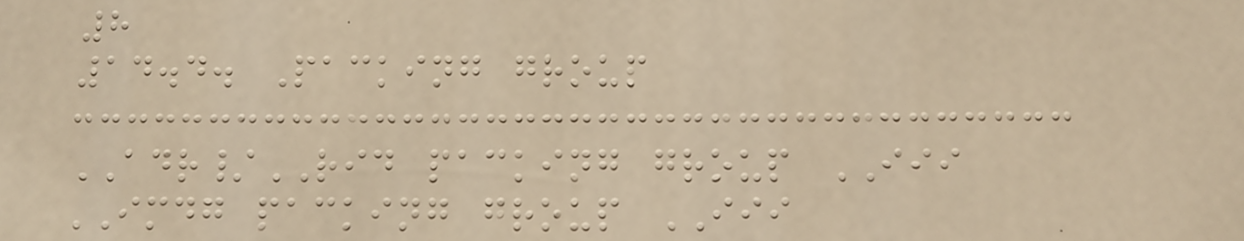8
14.4. Packing group
ADR/RID packing group III
IMDG packing group III
